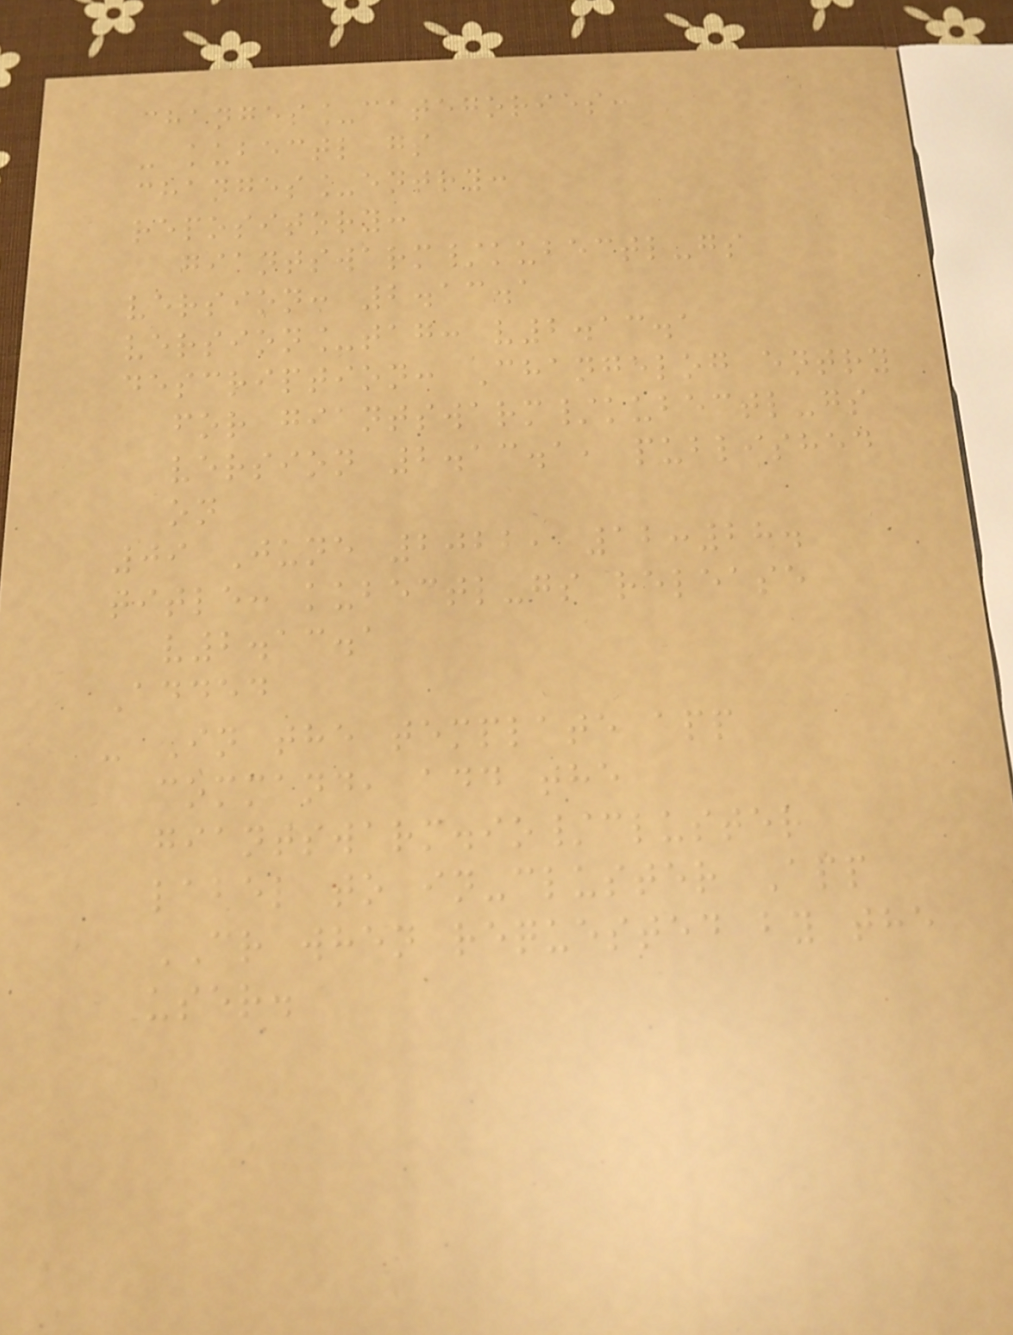changes_categories:
- kubectl gs
changes_entry:
repository:
giantswarm/kubectl-gs
version: 2.13.1
version_tag: v2.13.1
description: Changelog entry
for giantswarm/kubectl-gs
version 2.13.1, published
on
09 June 2022, 12:28.
title: kubectl-gs release
v2.13.1
Added
- In the template app
command, add the
giantswarm.io/cluster
label to in-cluster App
CR when requested by the
user.
